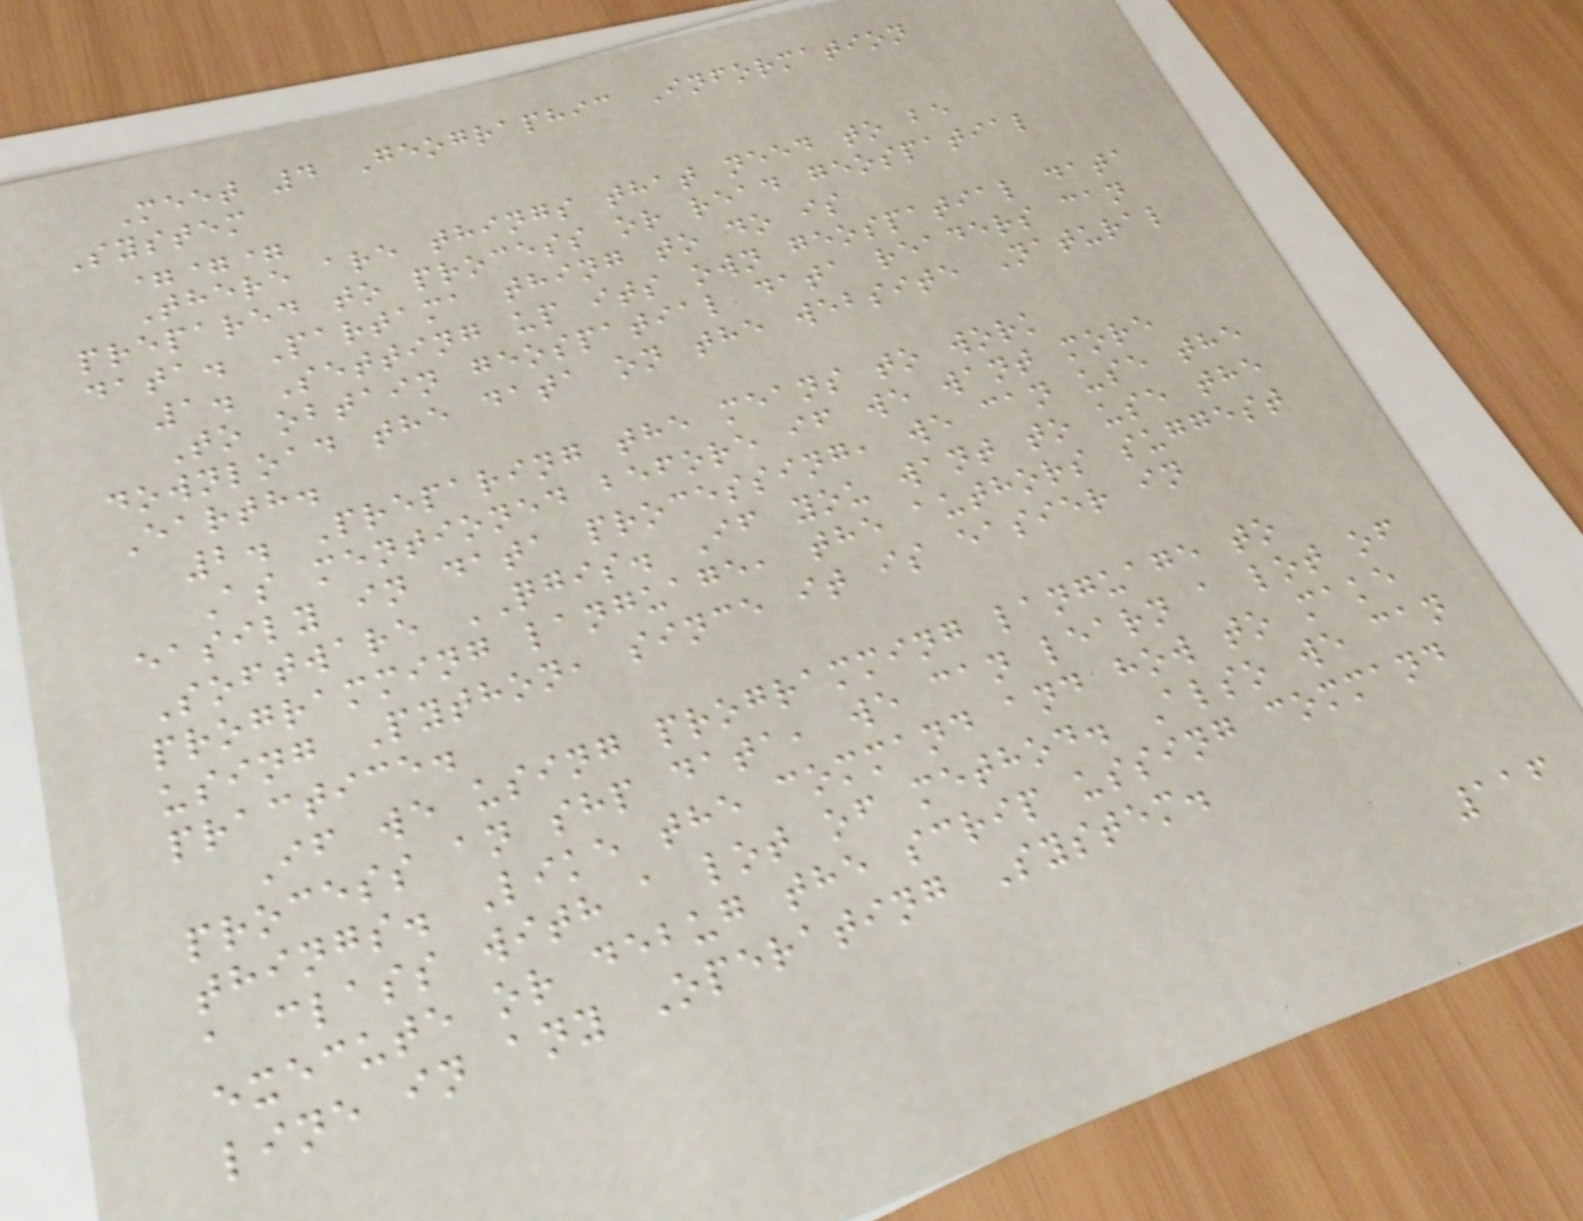Meet 4 Geographic Information
System
===
There are things that need to be
prepared to process or read geospatial
data. Partama thing to do is
1. Setting up its own geospatial data
To obtain geospatial data readers can
download the data on the website Natural
Earth.
2. Preparing the means to work
As mentioned before if we want more
easily in data processing, we can use the
Software QGIS. If you want to use the
programming language, the authors suggest
using Python, since it is easier in
practice.
If we using programming language to
process an shp data, we can learn a lot of
things. Like the command and how to make
a class with a lot of method. Also we can
execute or debug the scrip ussing command
line in any Operating System.
116
